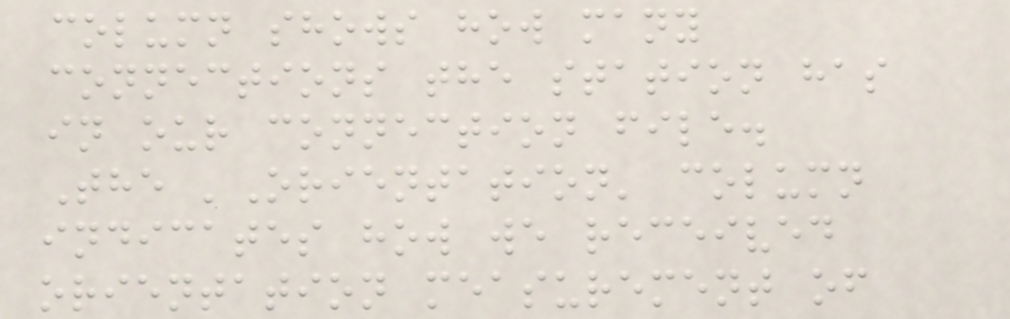column shows how many
connections the station has
in our connection file.
The 'Orientation' column
indicates how we received
orientation measurement of
